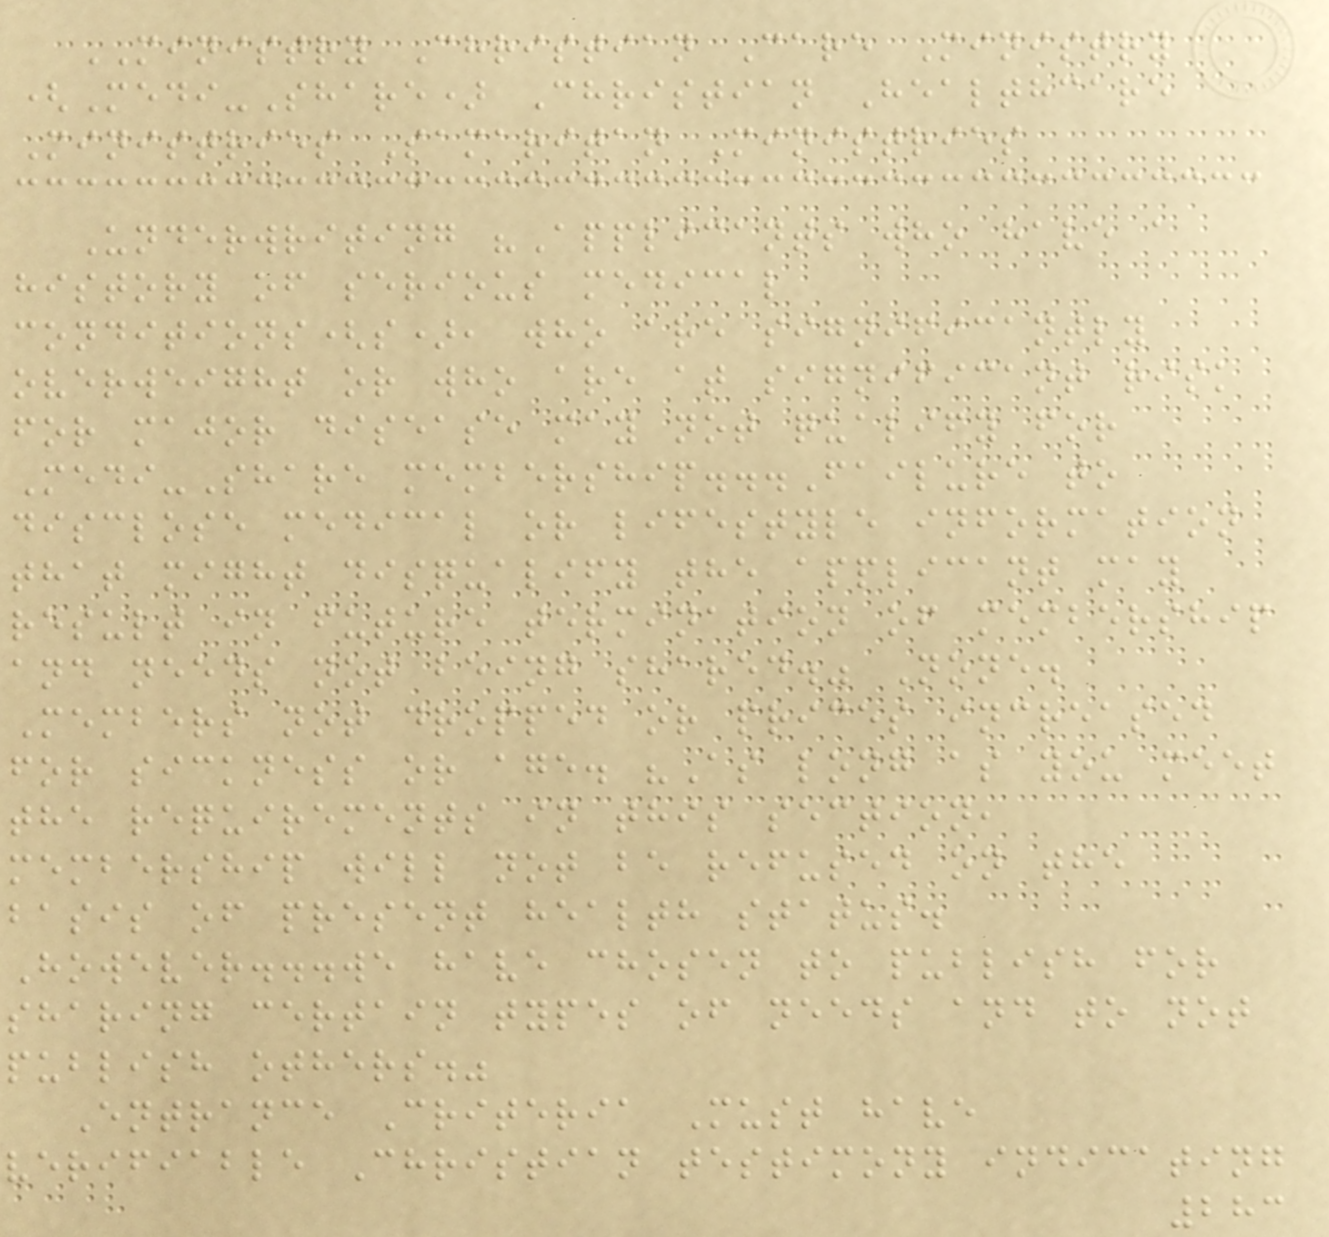MINISTRY Christian Care Ministry
(Medi-Share) Christian Healthcare
Ministries Samaritan Ministries
Underwriting "Applicants who have a
history of serious medical
conditions(s), who are significantly
overweight or who are at significant risk
for major disease may not qualify for
Medi-Share membership...Failure to
disclose medical or lifestyle information
that might disqualify the applicant may
result in future termination of membership
and needs not being shared." None.
Members not dropped or prices increased
for sickness or age. "As long as you meet
the requirements in this section,
membership will not be refused on the
basis of present health status.
However...we have chosen to publish for
sharing certain types of needs and to not
publish others."
Entrance Criteria Must have
verifiable Christian testimony indicating
283
